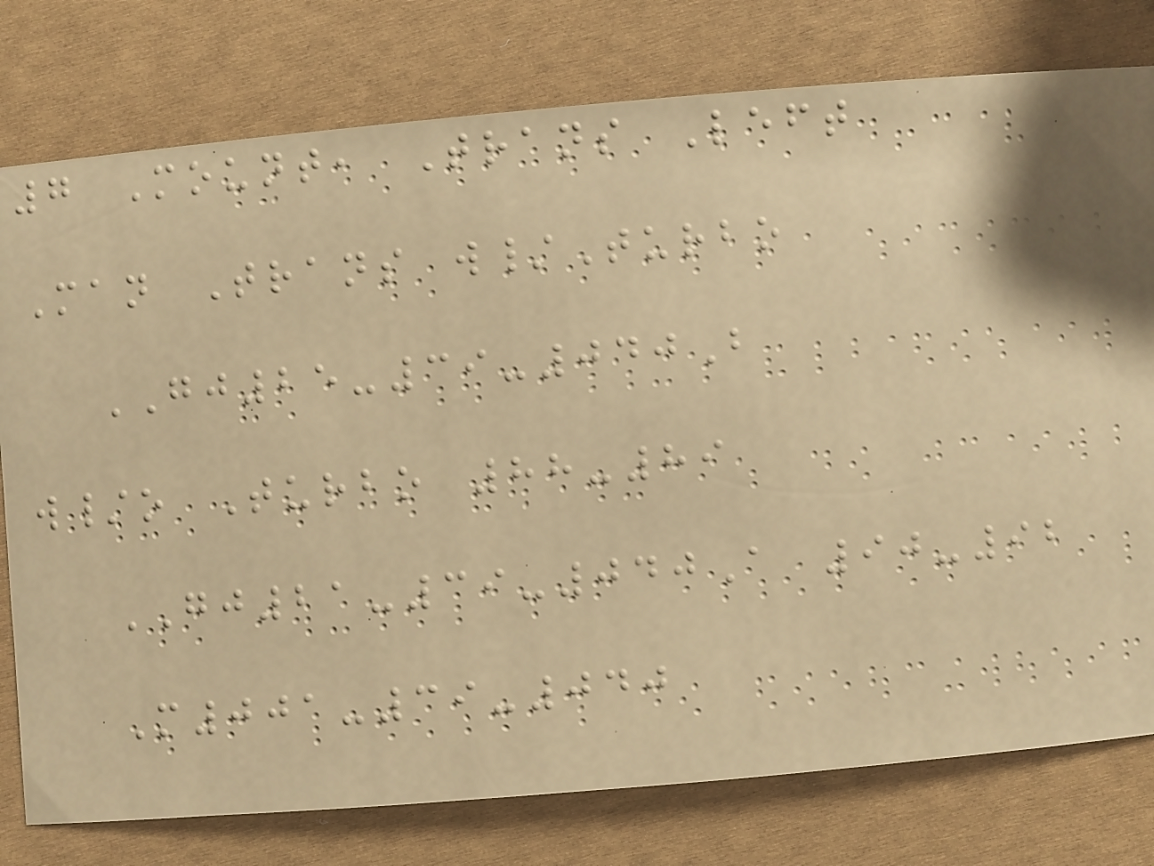7 Mount, Trans Left
Man Trans w/Turbo
GJ25-39-040B
w/o Turbo 88-89
GJ21-39-040A 90-92
M001-39-040
